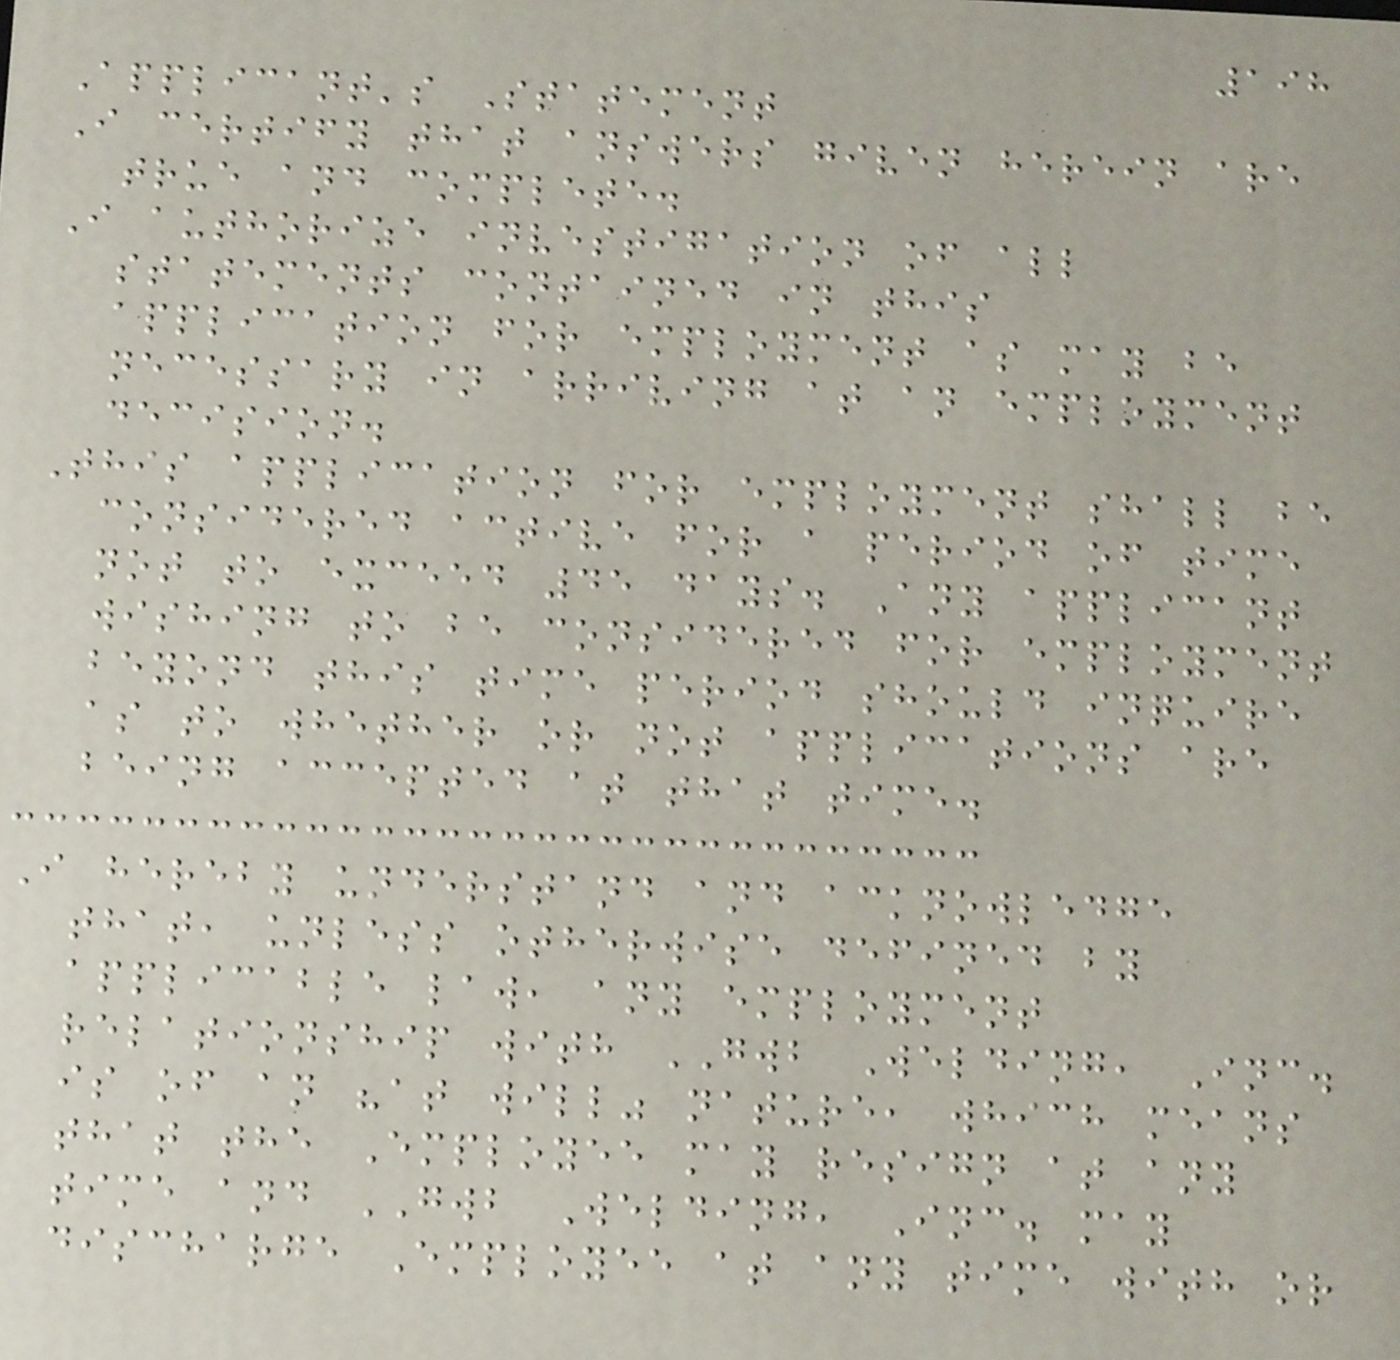198
Applicant's Statement
I certify that answers given herein are
true and complete.
I authorize investigation of all
statements contained in this
application for employment as may be
necessary in arriving at an employment
decision.
This application for employment shall be
considered active for a period of time
not to exceed 45 days. Any applicant
wishing to be considered for employment
beyond this time period should inquire
as to whether or not applications are
being accepted at that time.
I hereby understand and acknowledge
that, unless otherwise defined by
applicable law, any employment
relationship with GWB Welding, Inc.
is of an "at will" nature, which means
that the Employee may resign at any
time and GWB Welding, Inc. may
discharge Employee at any time with or
